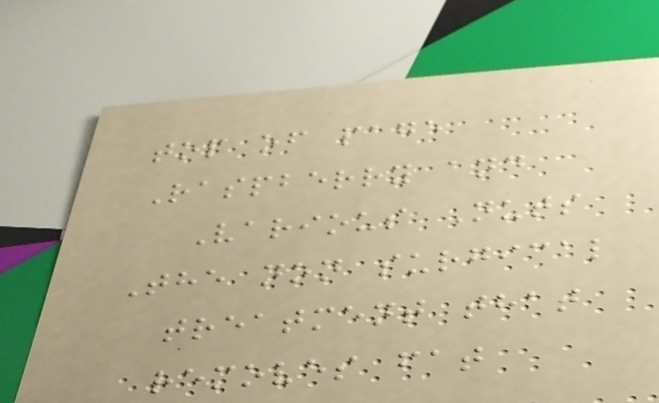top of page
Raspberry and
Various Nuts
The non surgical
treatment that
removes fat
